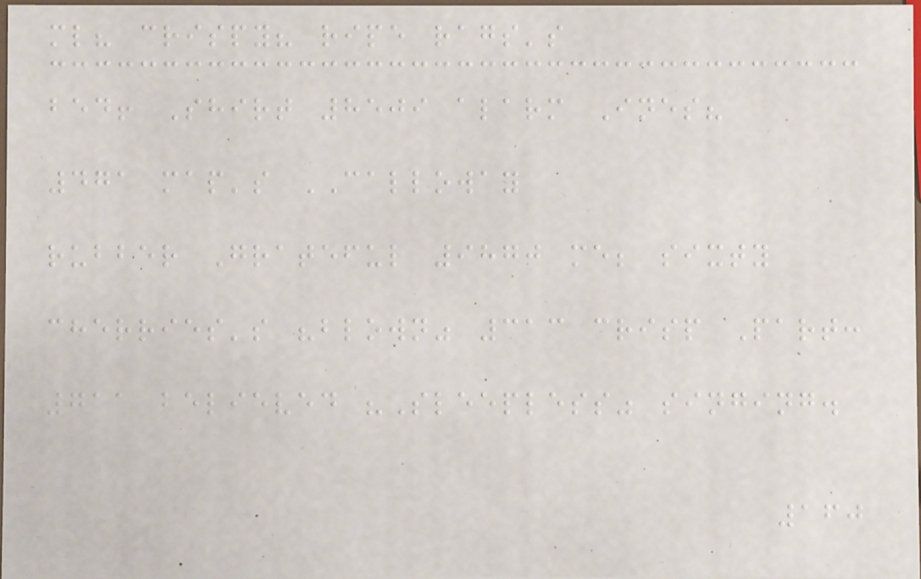ml? crispy? ripe rags's
bed! Shirt 8509 alarm Ines?
471 map's CALLOWAY
rubber Grateful 9870 me; sixty
cherries's "blown" 313 crisp Part:
711 believed "Sleepless" singing.
160
